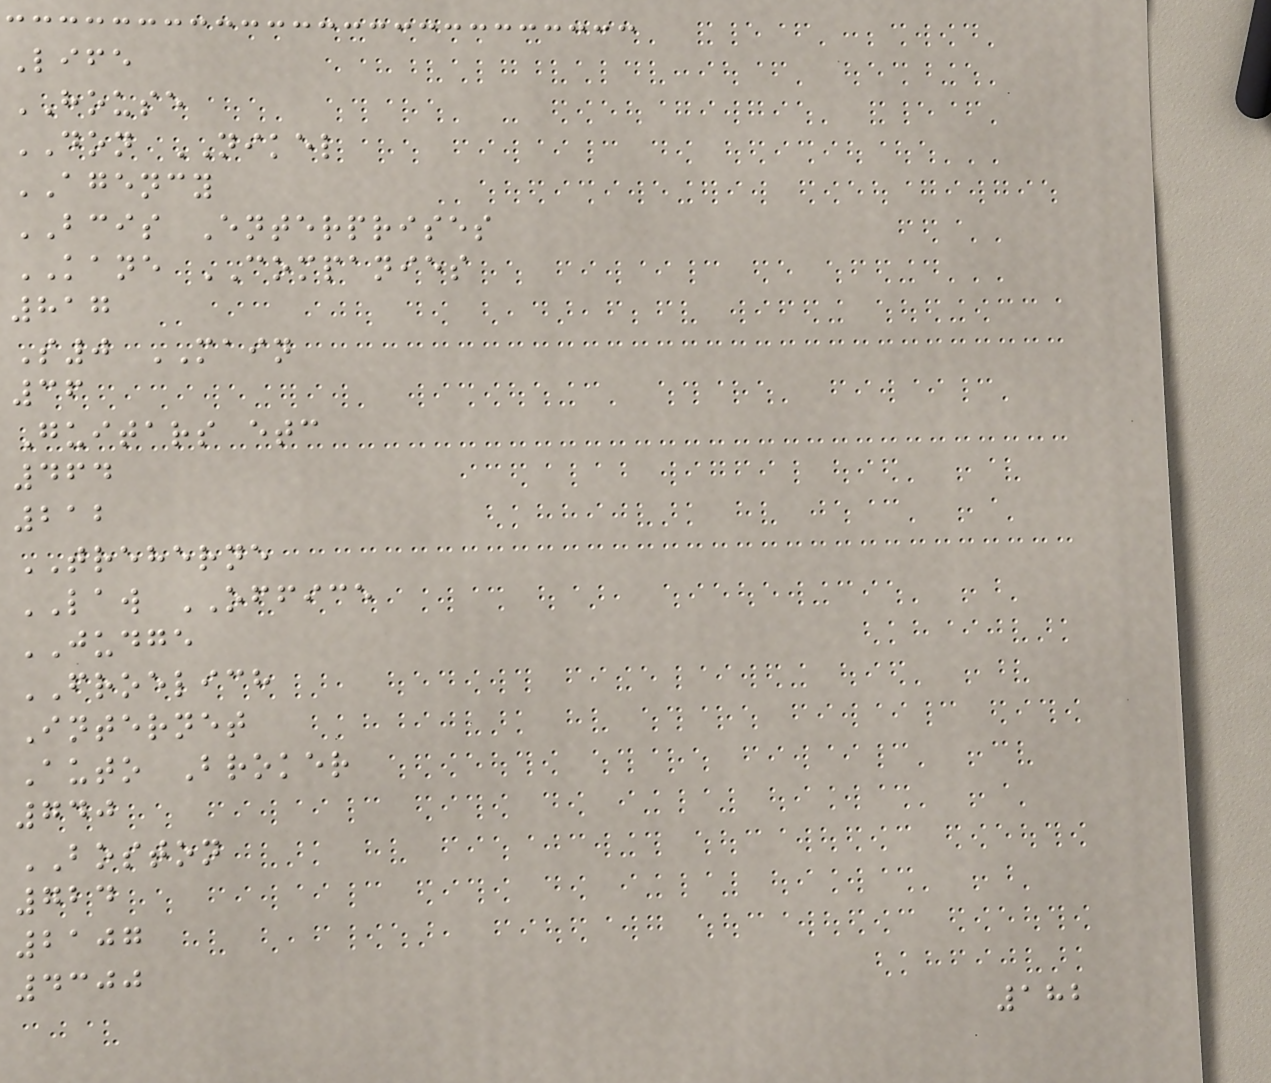Life
HOUSE
DON NIKEL
AGENCY
BCIS Enterprises
KANE COMPANIES
817
S0 MAIN
36
Guitars etc
464
212
TREHERNE
LAW OFFICE
JUDGE
FROELICH
Internet
Auto Broker
740
BOSTON
724
2107
4300
182
